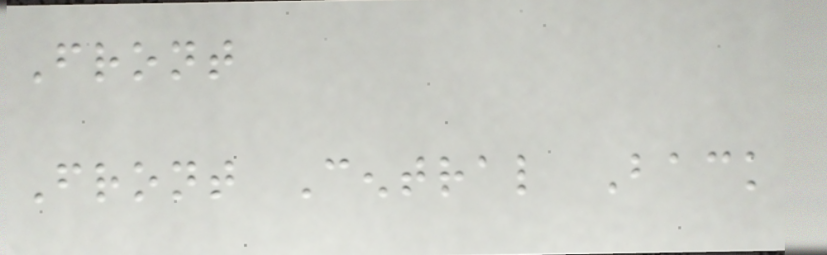Front
Front Central Back
